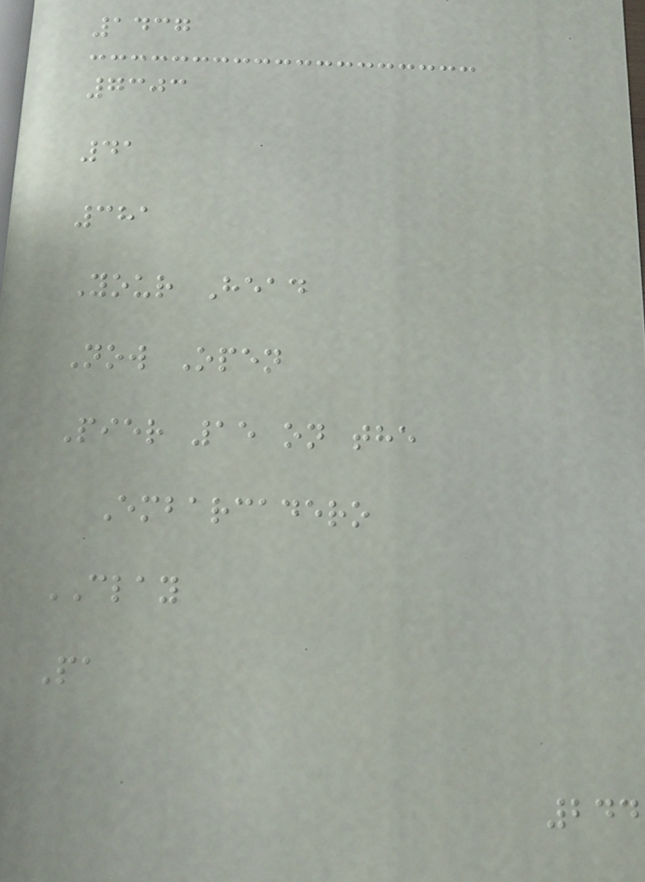1437
7303
41
381
Your Head
Now Open
Pier 15 on the
Embarcadero
CLAY
Pa
244
